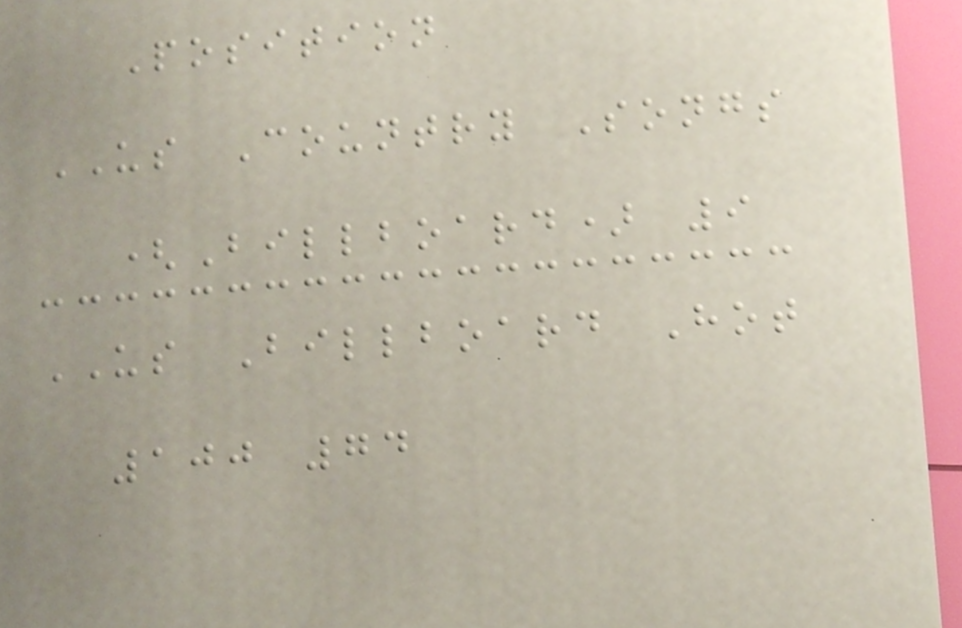Position
US Country Songs
(Billboard) 9
US Billboard Hot
100 74
